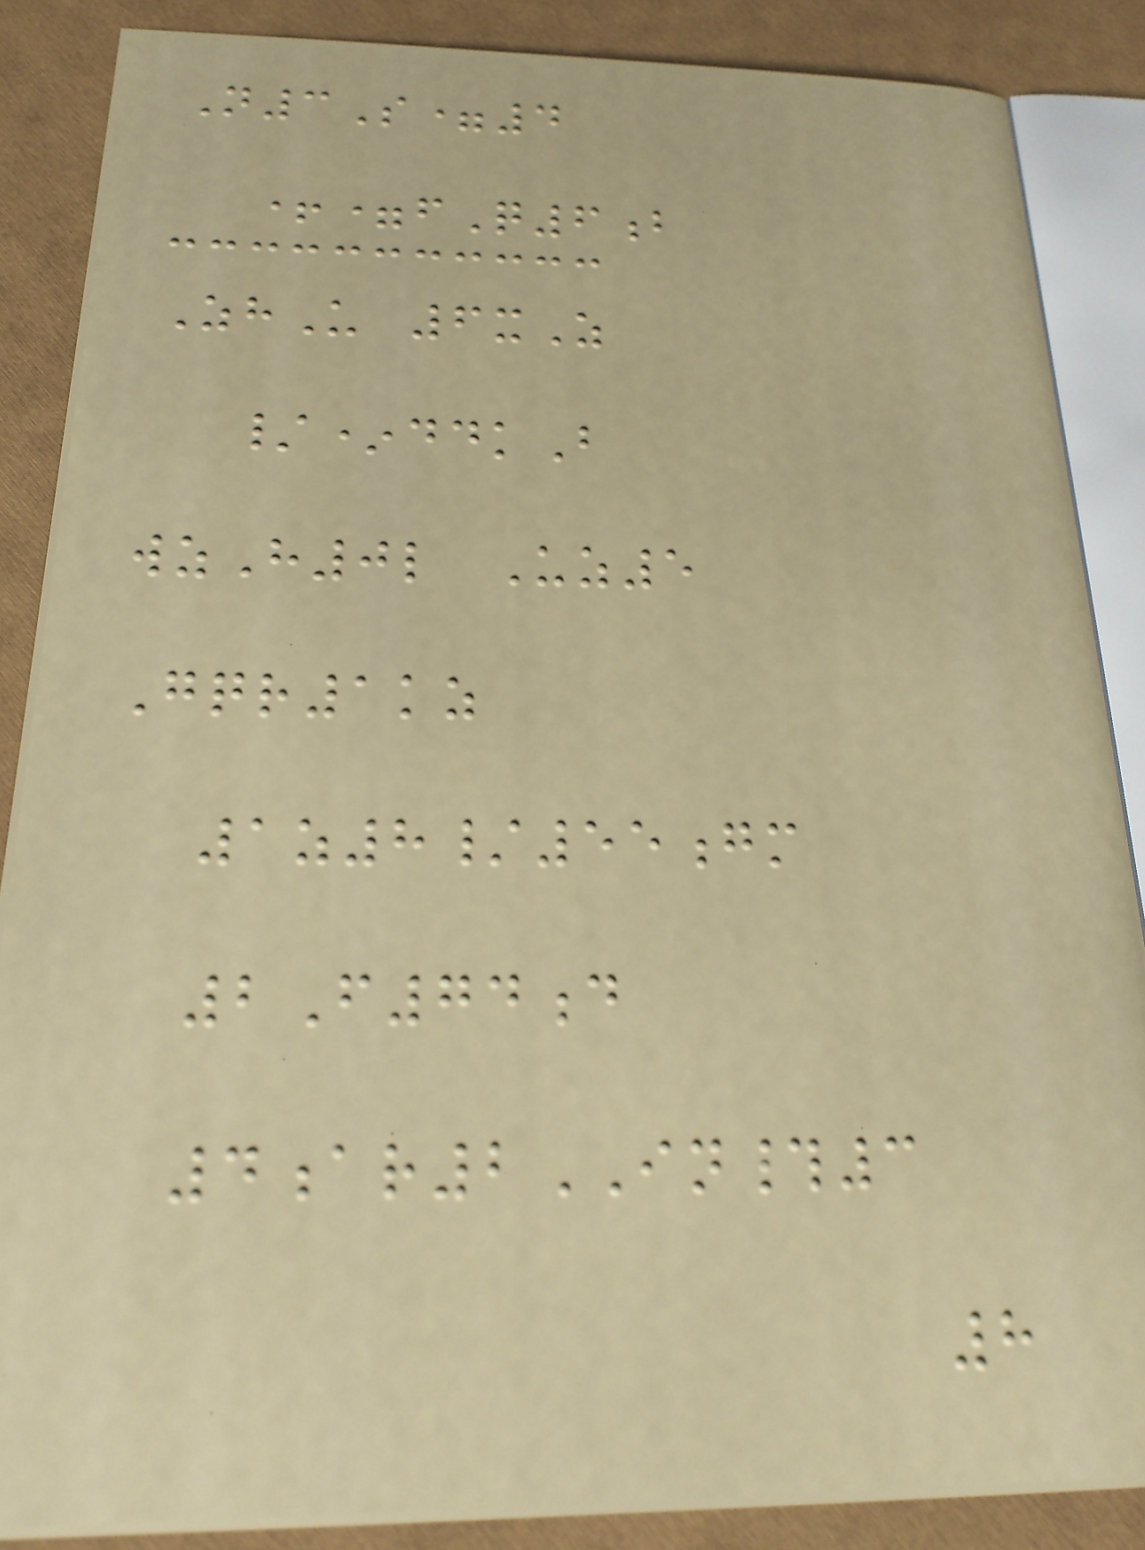N3S=4
+=fQ6b
ZhU 6xZ
/*ddkB
wzH0l Uz5
Gqr1kz
1z8/55gm
2F74d
4ar2IN#3
8
